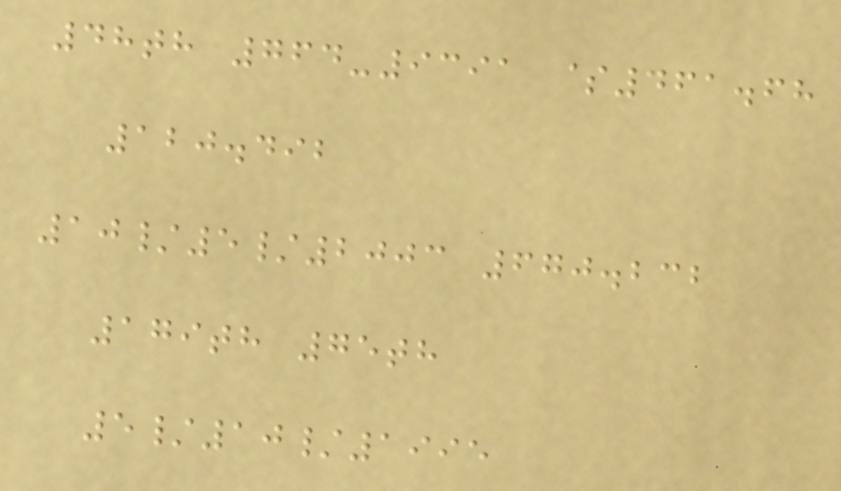48th 764-9391 $461.68
120.492
10/5/2003 670.232
179th 75th
5/10/1995
